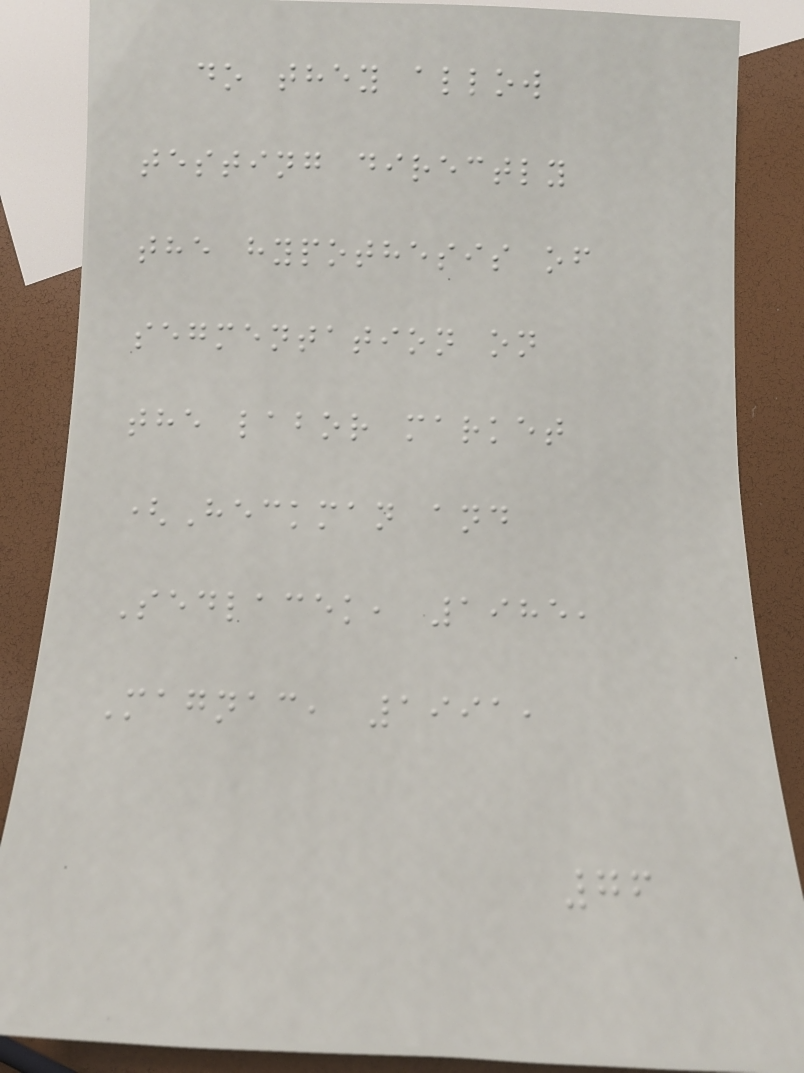do they allow
testing directly
the hypothesis of
segmentation on
the labor market
(Heckman and
Sedlacek, 1985,
Magnac, 1991,
76
